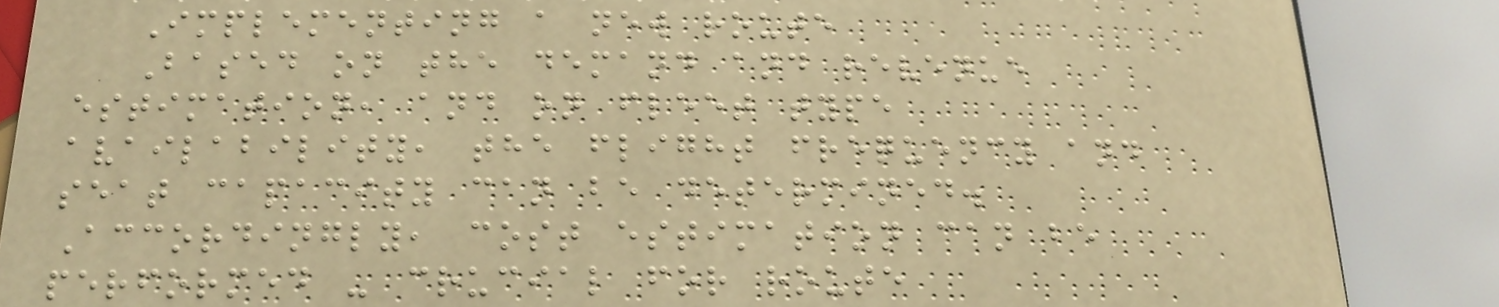Implementing a new route
Based on the demand and revenue
estimation, and on fleet type
availability, the flight frequency and
seat capacity can be determined.
Accordingly, cost estimation can be
performed - crucial for route
